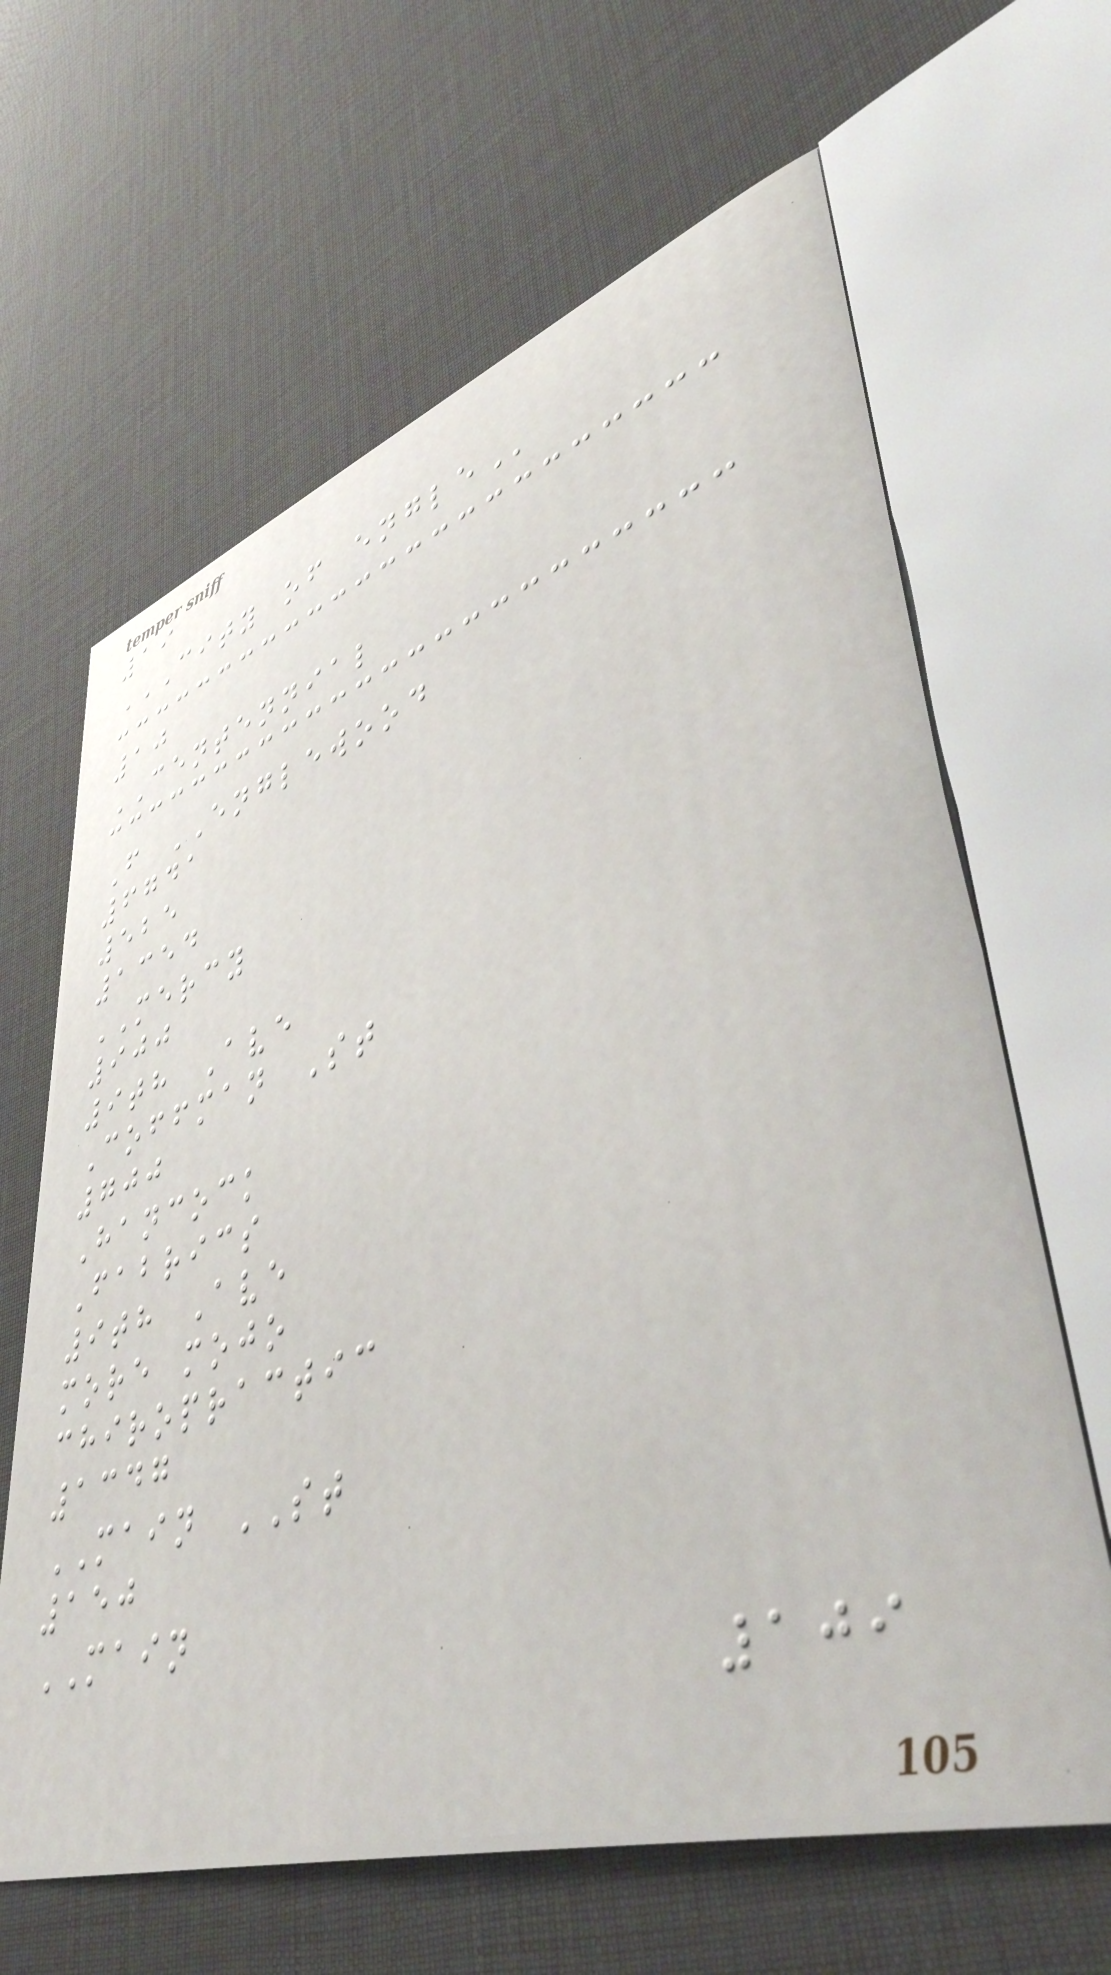19
CITY OF ENGLE
10
CENTENNIAL
F ENGLEWOOD
6741
525
1354
MERCY
900
9th Ave
Coffman St
700
Hancock
Fabrics
9th Ave
more mojo
chiropractic
1347
MAIN ST
150
MAIN
109
